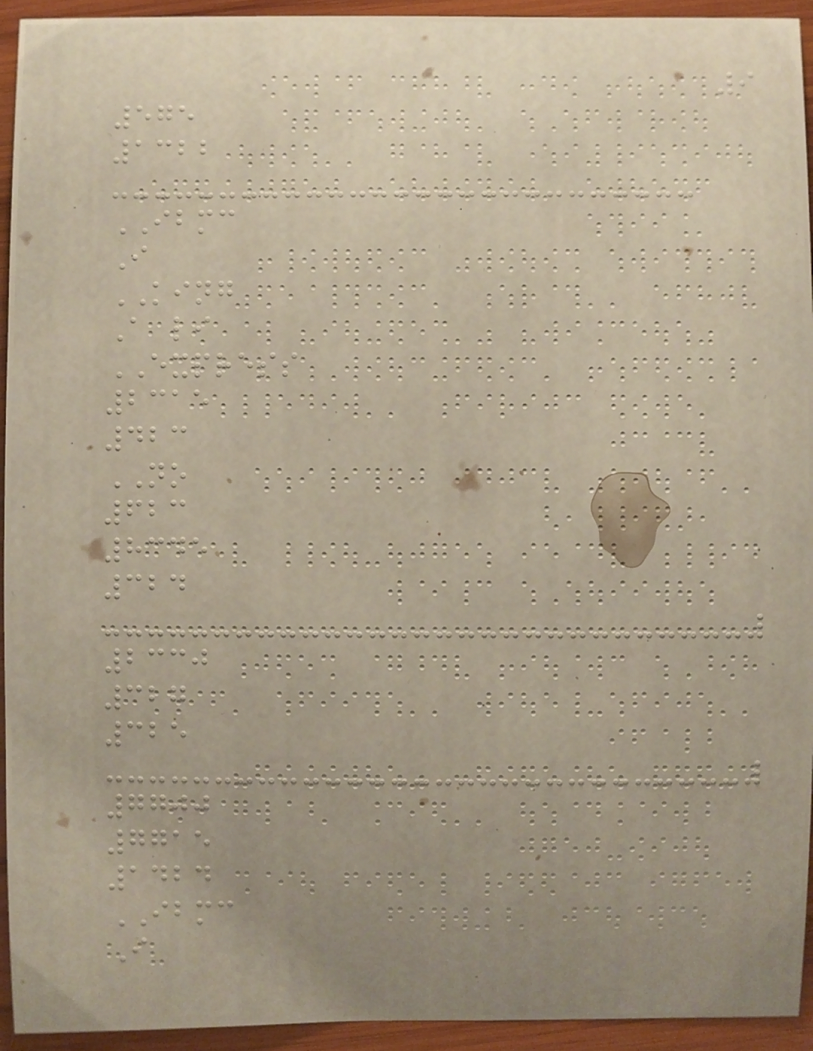9
575
1322
IBMC
I
KING
A li
EXPRESS
2315
423
NO
623
8345
324
2330
327
325
7700
7715
1424
IBMC
I
